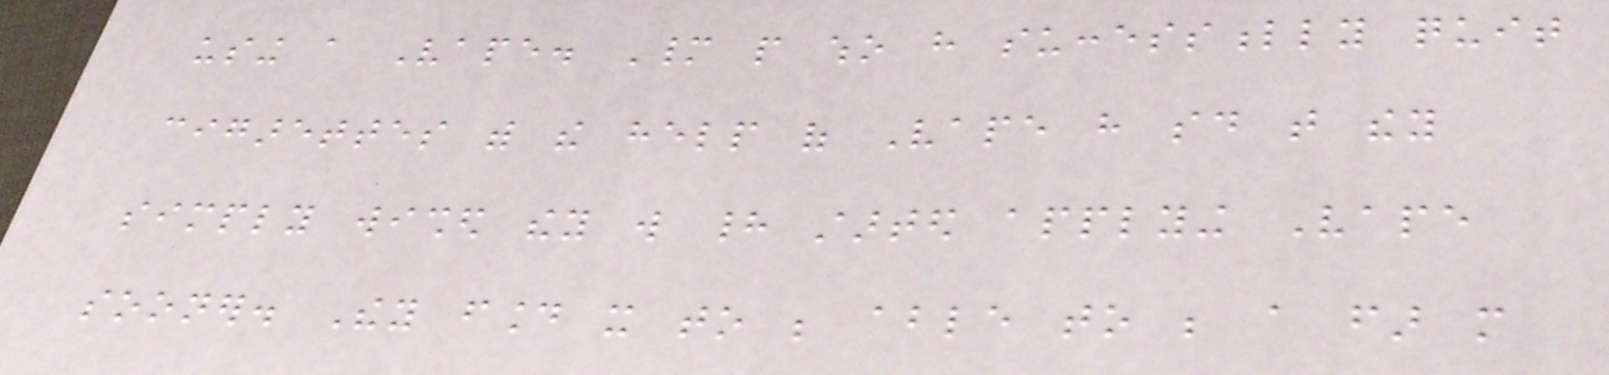using a Vape. Many people who have successfully quit
cigarettes with the help of Vape have said that they
simply wished they will had started applying Vape
sooner. They found it to be able to be a far more
